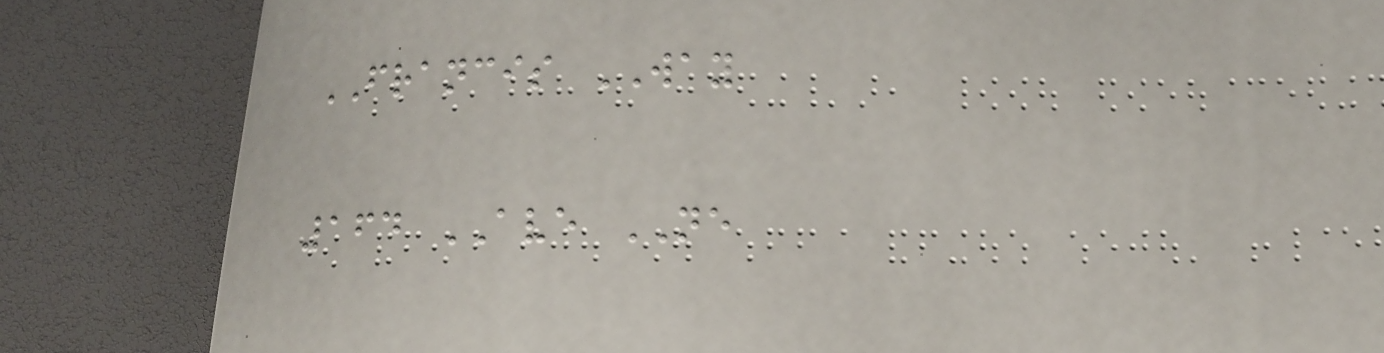FRANCIS WAY
164 AVE NE
